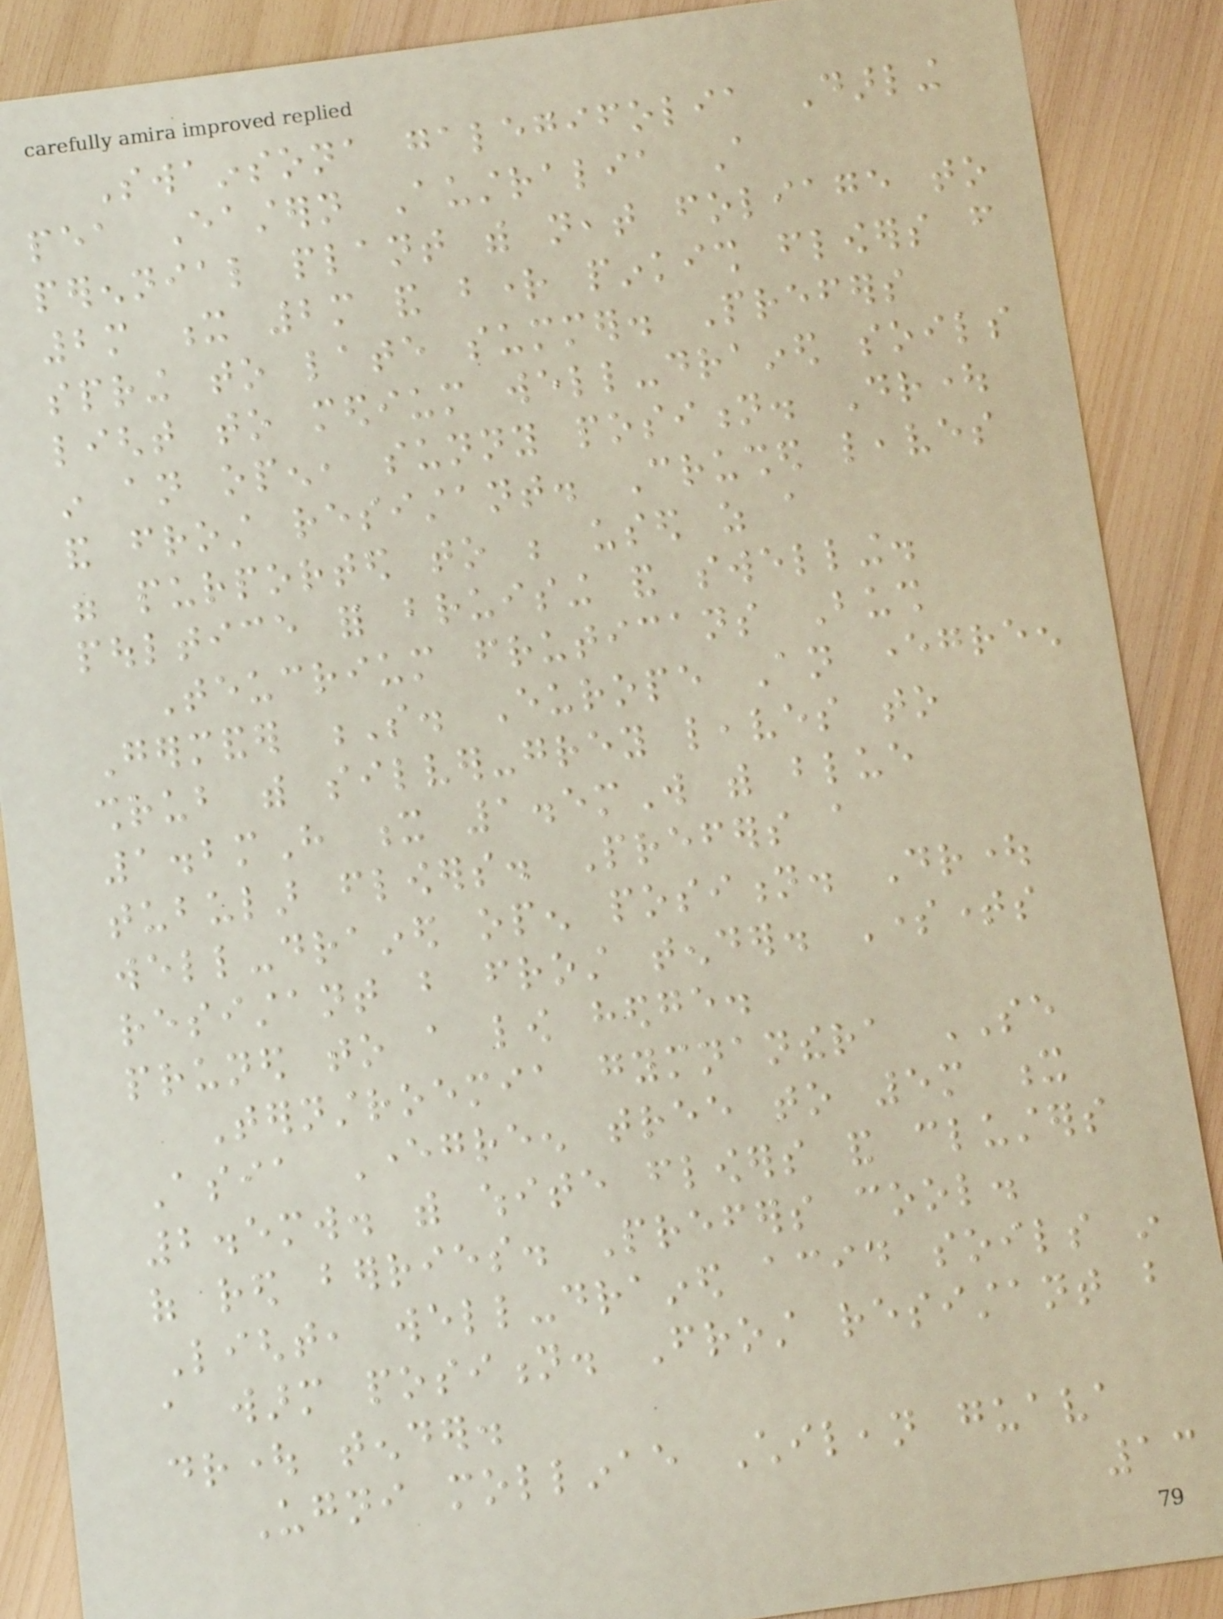Swainsona galegifolia Darling
pea Eastern Australia A
perennial plant with neat foliage to
2m x 2m and bright pinkish flowers from
spring to late summer. Prefers
light to medium well-drained soils
in an open, sunny position. Drought
and frost resistant. Crushed leaves
were purported to be used as a
poultice for bruising and swelling.
Teucrium fruticans Bush
Germander S. Europe An evergreen
shrub with silver-grey leaves to
1.2mH x 1.5mW with blue
tubular flowers. Prefers a
well-drained open position. Drought
resistant but frost tender. Sometimes
pruned to a low hedge.
Ternstroemia gymnanthera SE
Asia Evergreen tree to 5m x
2.5mw. with white flowers and clusters
of red berries. Prefers cool.
Light, well-drained acid soils in
a warm position. Frost resistant but
drought tender.
Ugni mollinae Chilean guava
13
